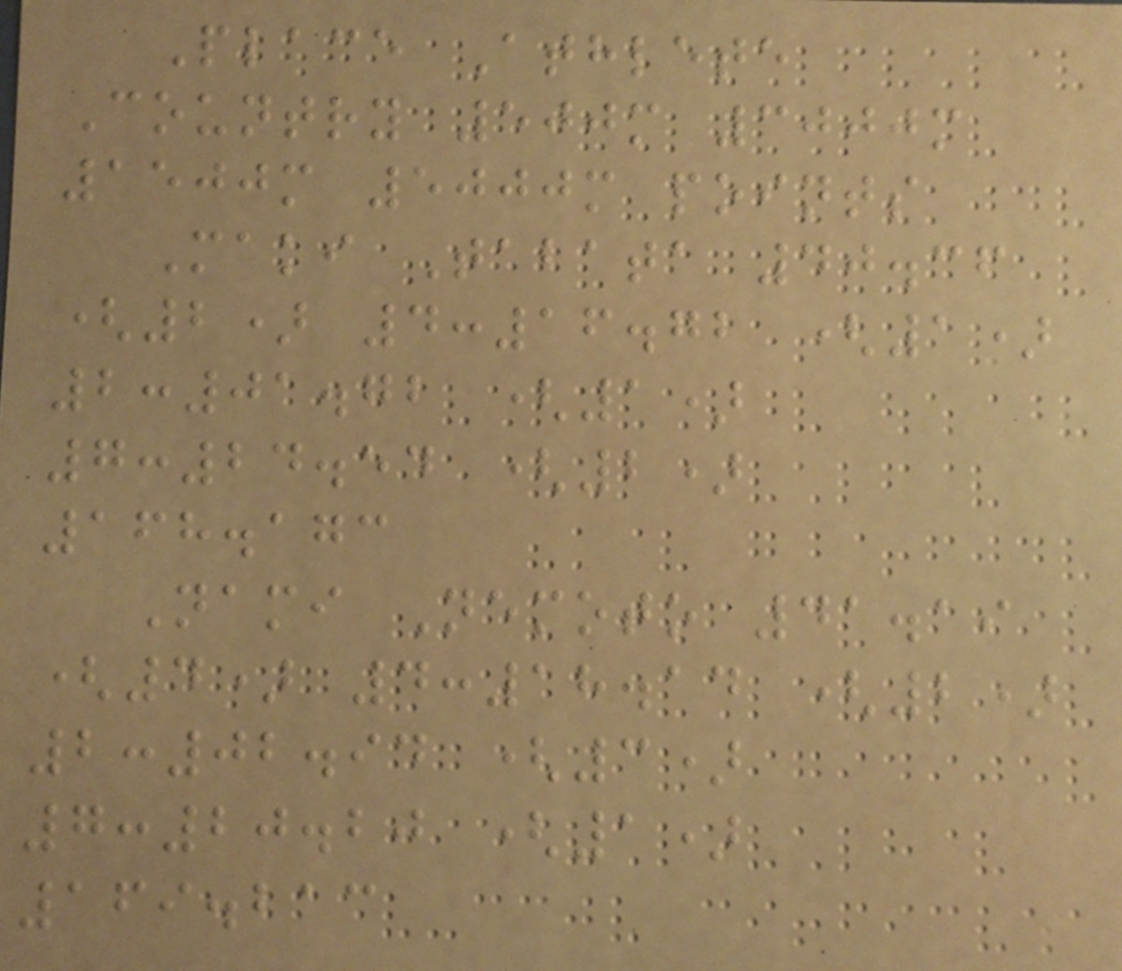Place Athlete
Country 500m 3000m
1500m 5000m points
Maki Tabata 40.36
(2) 4:16.72 (1)
2:01.72 (1)
7:24.54 (2)
168.173
Nami Nemoto 41.19
(4) 4:18.14 (2)
2:02.94 (3)
7:20.20 (1)
169.213
